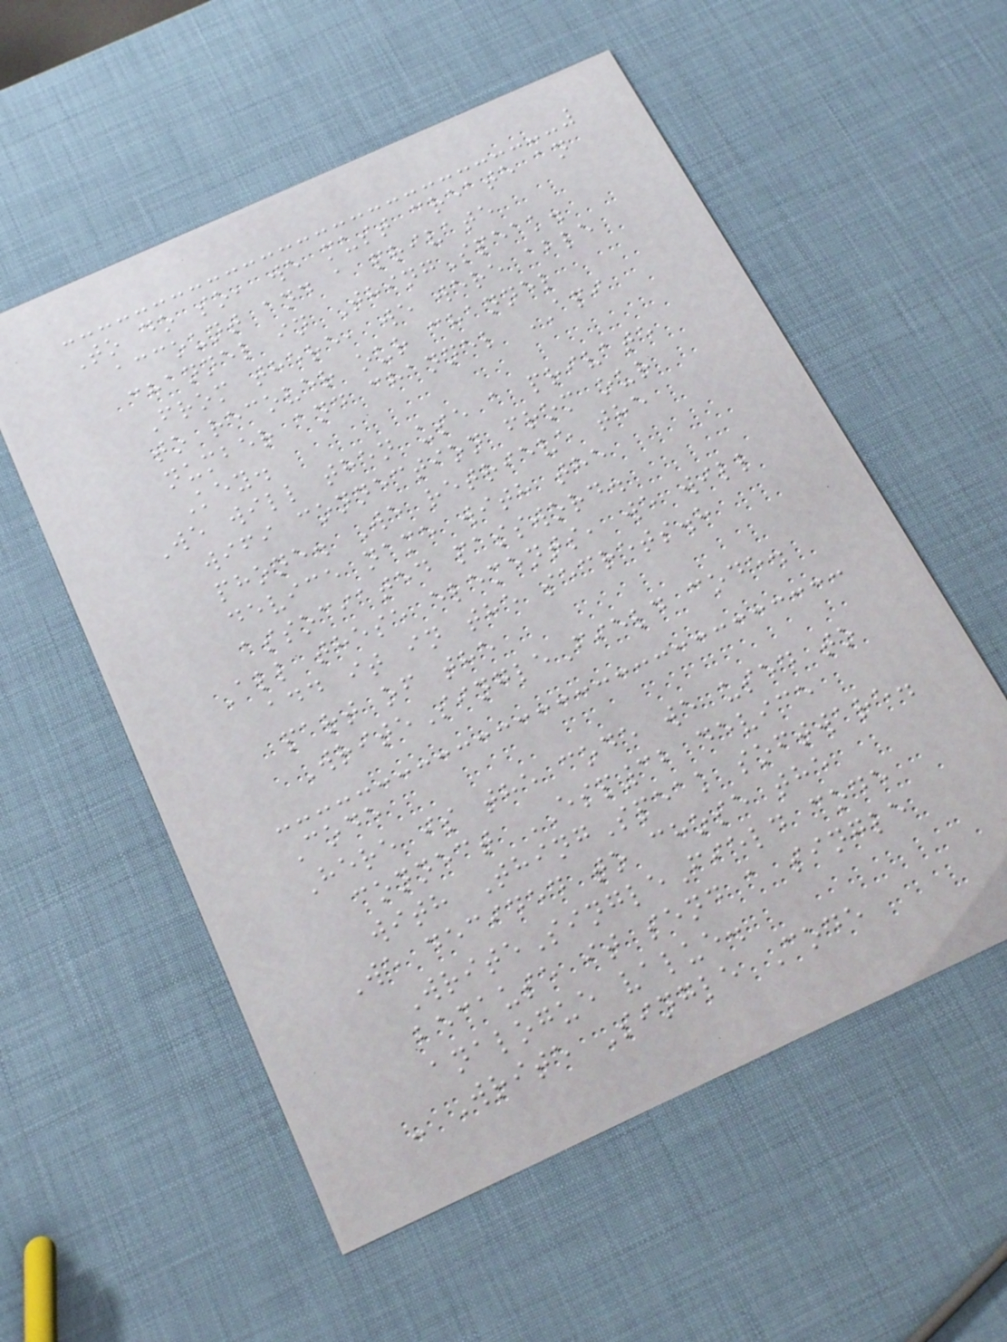To do so, we must create an
account and a private
channel in ThingSpeak.
From there, we were able
to recover our channel
number and channel API
Key.
We will then use a private
wifi connection from our
phone. We retrieve the
device name with the
associated password.
All these elements, we will
add it in the secrets.h
part of the
WriteSingleField code.
Code
Here is the code we used to
connect ESP32 device
with ThingSpeak software.
We decided to chose the
WriteSingleField code
because it send a single
analogue value.
- Write Single Code
